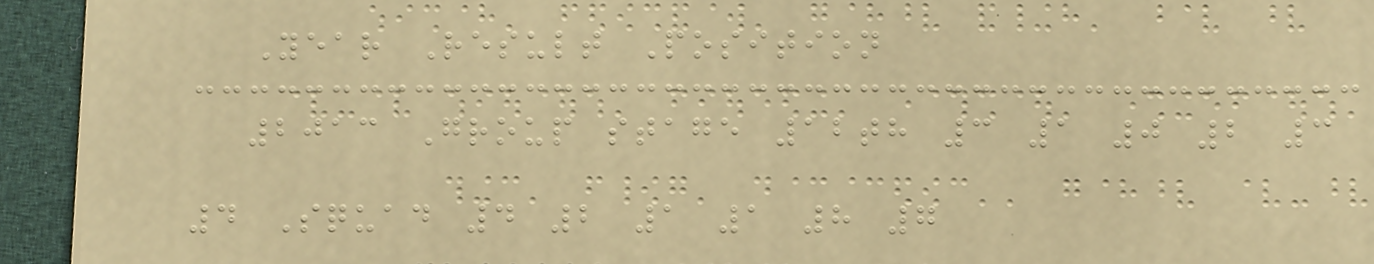Year Result Position
2013 Group stage 12th 3 1 0 2 3
4 Squad 4 2 1 1 8 7
